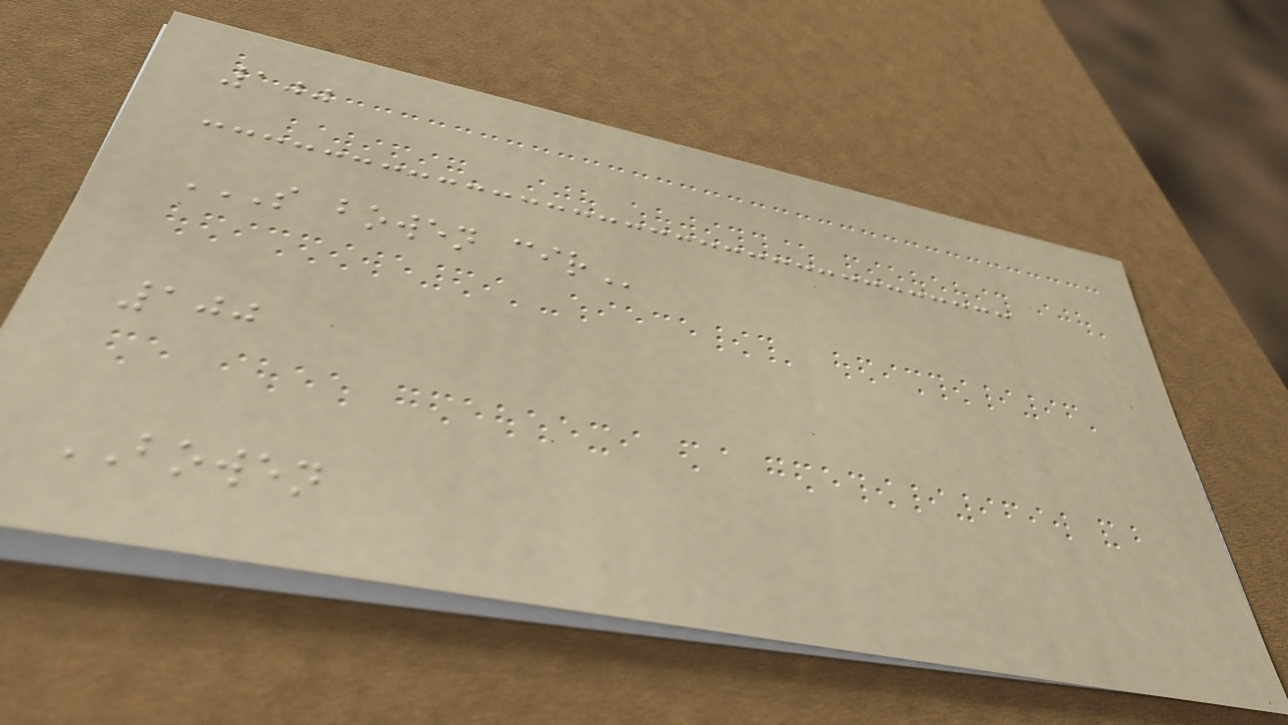100
S BOWEN CIR
100
BOWEN
